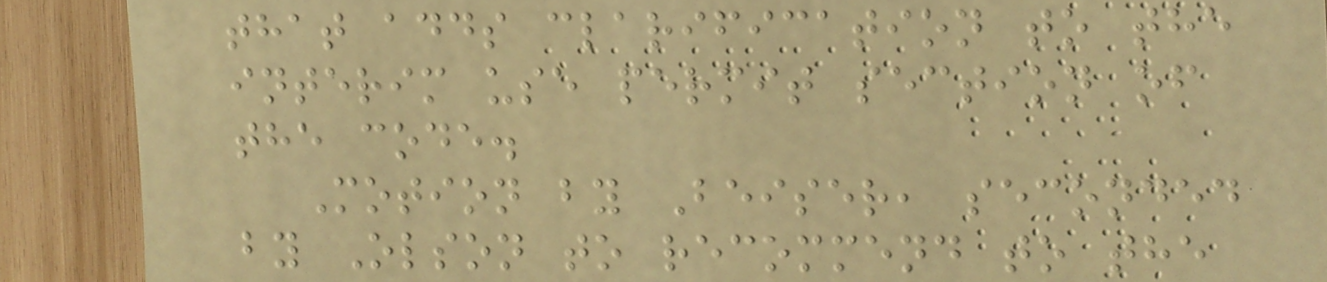that adds clarification to the
interim use permit section of
the code.
Motion by Beiser, seconded
by Olson to recommend to the
